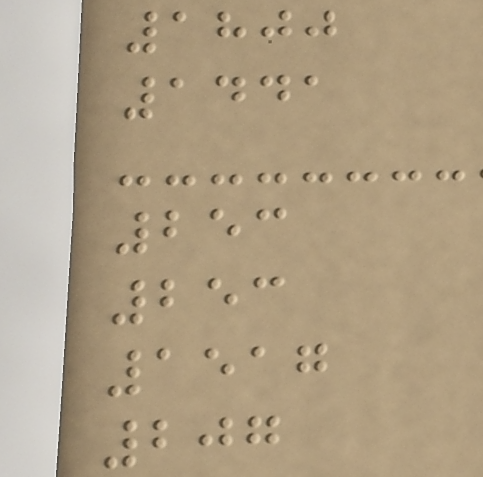1800
1441
253
253
1517
207
